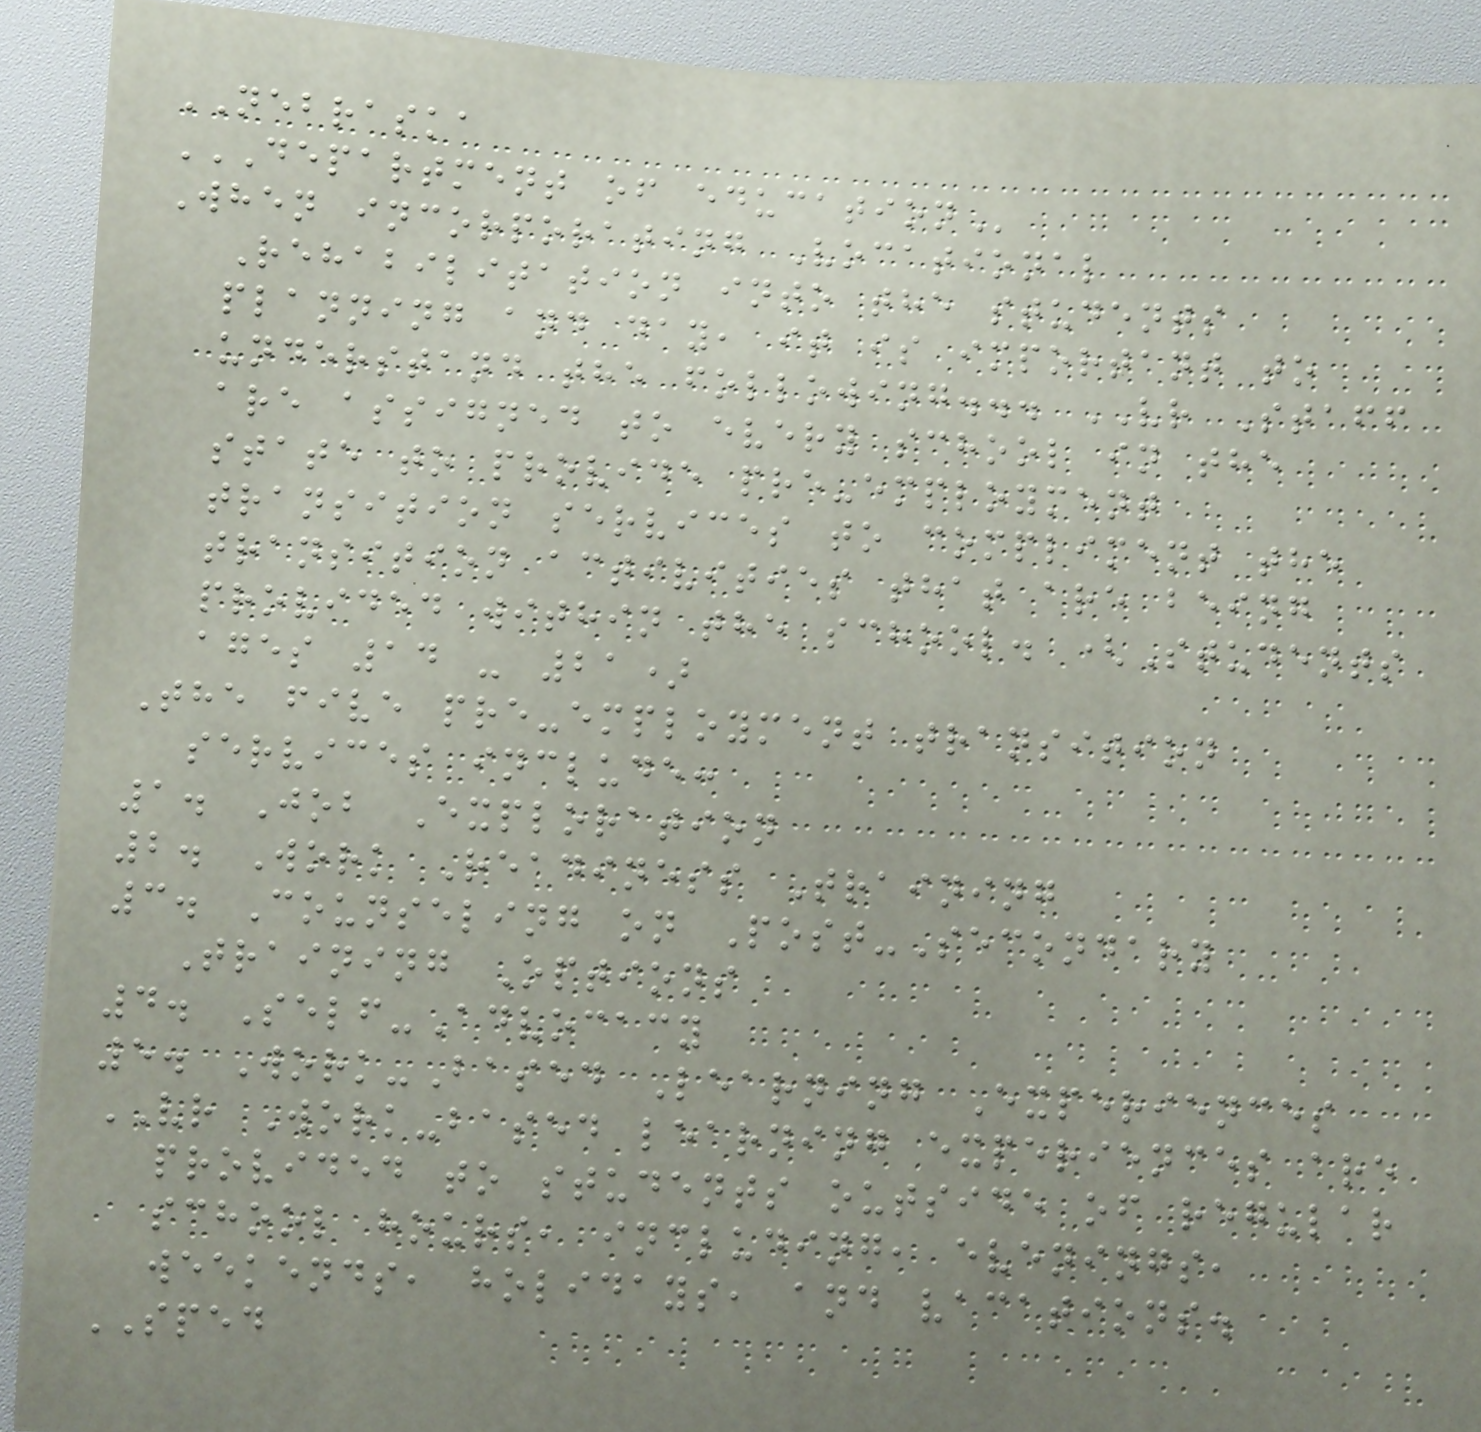NEBRASKA
DEPARTMENT OF EDUCATION
When incorporating Vocational
Rehabilitation into the students
planning and day, it is important to
understand the following... VR Staff
are assigned to every school in the
state to provide pre-employment
transition services to compliment the
transition activities that are being
provided within the school. (Students
ages 14 - 21)
The five pre-employment transition
services include:
1. Job Exploration
2. Work Readiness Training
3. Counseling on Post-Secondary
Training Options
4. Self-Advocacy
5. Work-Based Learning Experiences
VR Work-based learning experiences are
provided to students outside of regular
school hours, including, evenings,
weekends, holidays, and vacations.
SPED
